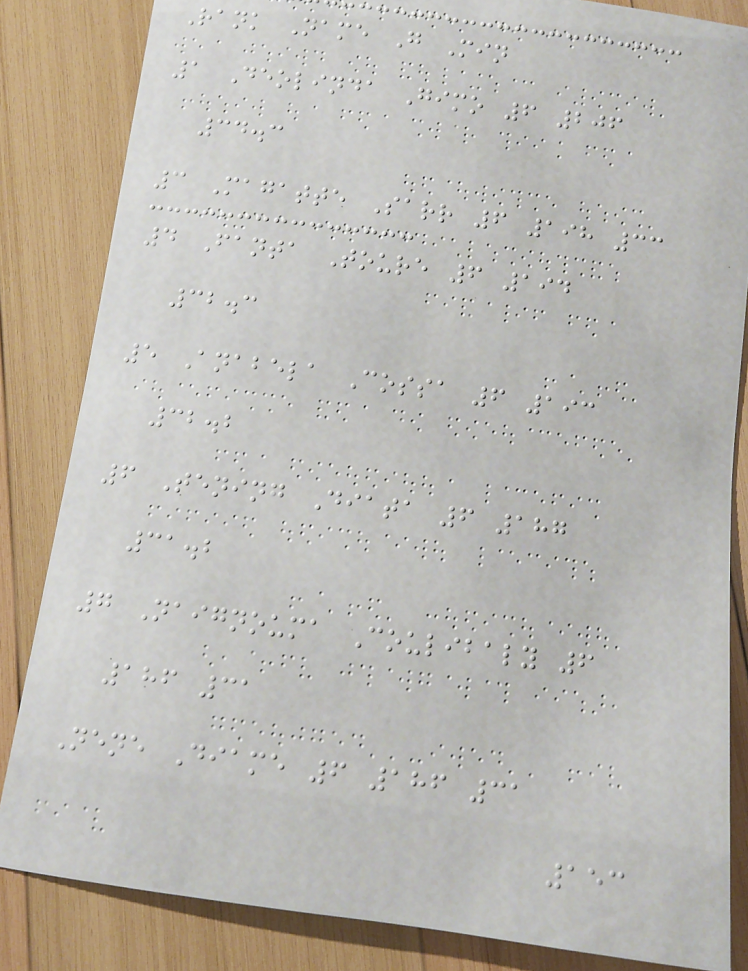Rank Name G Min
1 Deolinda Gimo 6 206
34.3
3 Magatte Sarr 6 198 33
4 Fanta Toure 6 194
32.3
5 Anabela Cossa 6 193
32.2
6 Tening Diata 6 187
31.2
7 Naignouma Coulibaly 6
186 31
Nene Diame 6 186 31
153
